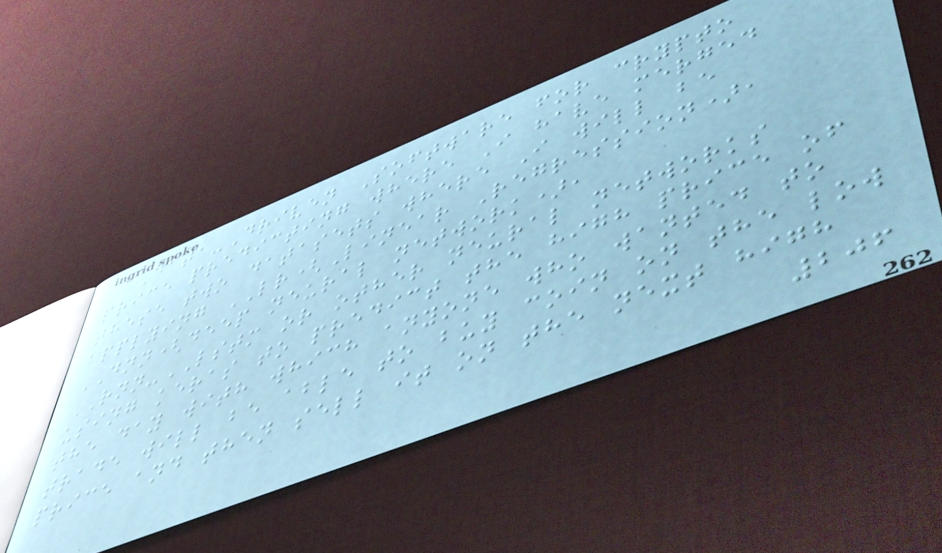Data-Driven Software for crypto
price predicting where I have merged
these two datasets where I will be
applying LR(Linear Regression),
DNN(deep neural network),
RNN-LSTM or other neural networks
using keras to predict the high price of
the day with which anyone who wanted to
trade will be able to buy coin on the low
price and then sell it on the next high
206
